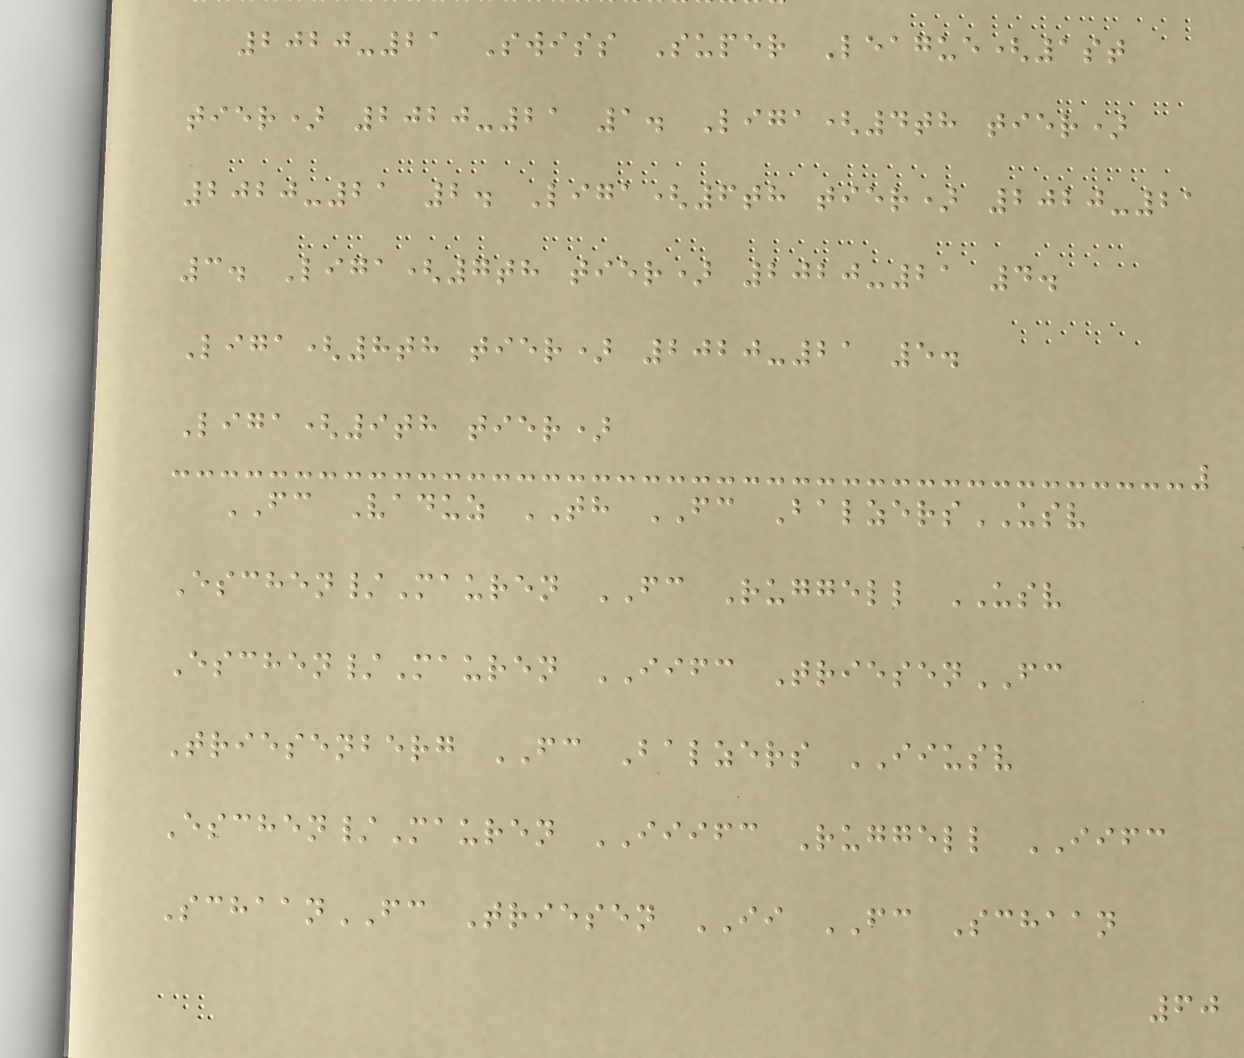2020-21 Swiss Super League(1st
tier) 2020-21 1. Liga(4th tier)
2020-21 2. Liga(6th tier) 2020-21
3. Liga(7th tier) 2020-21 4.
Liga(8th tier) 2020-21 5.
Liga(9th tier)
FC Vaduz TH FC BalzersUSV
Eschen/Mauren FC Ruggell USV
Eschen/Mauren IIFC TriesenFC
Triesenberg FC Balzers IIUSV
Eschen/Mauren IIIFC Ruggell IIFC
SchaanFC Triesen II FC Schaan
60
